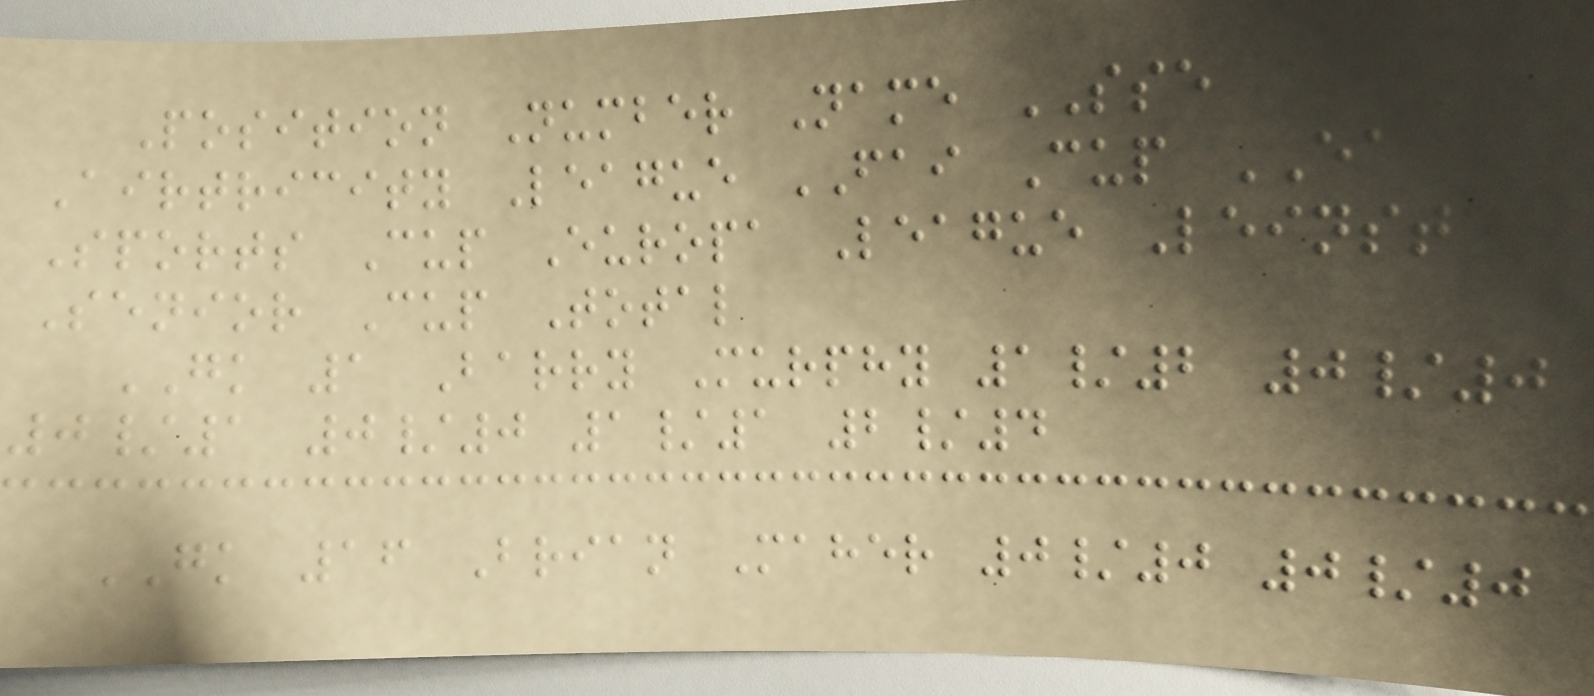Position Number Name SSE
Airtricity League FAI Cup EA
Sports Cup Europa League Leinster
Senior Cup Total
GK 1 Barry Murphy 1/2 0/0
0/1 0/0 1/1 2/4
GK 16 Brian Maher 0/0 0/0
